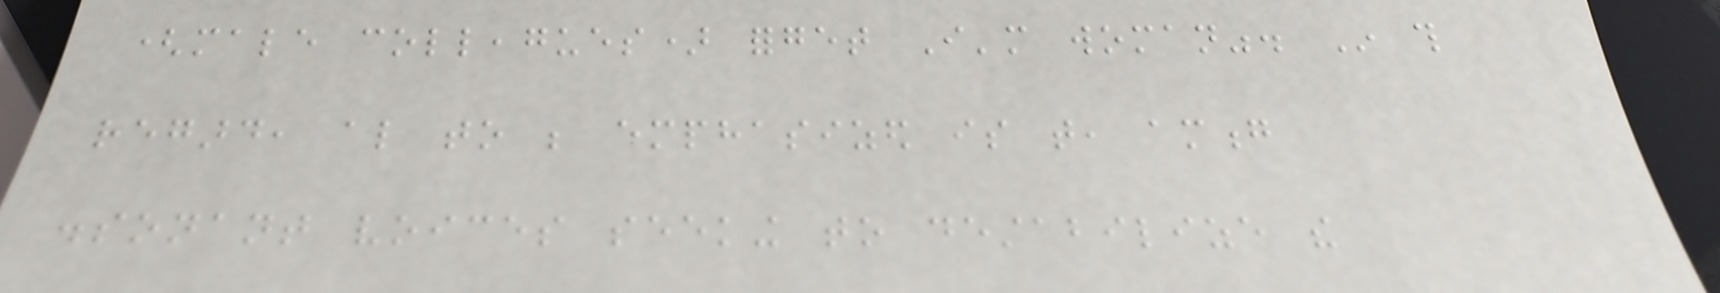(male colleagues) forget I'm woman". In this
regard, also to be emphasized is that, among
dissonant voices seeking to destabilize the
